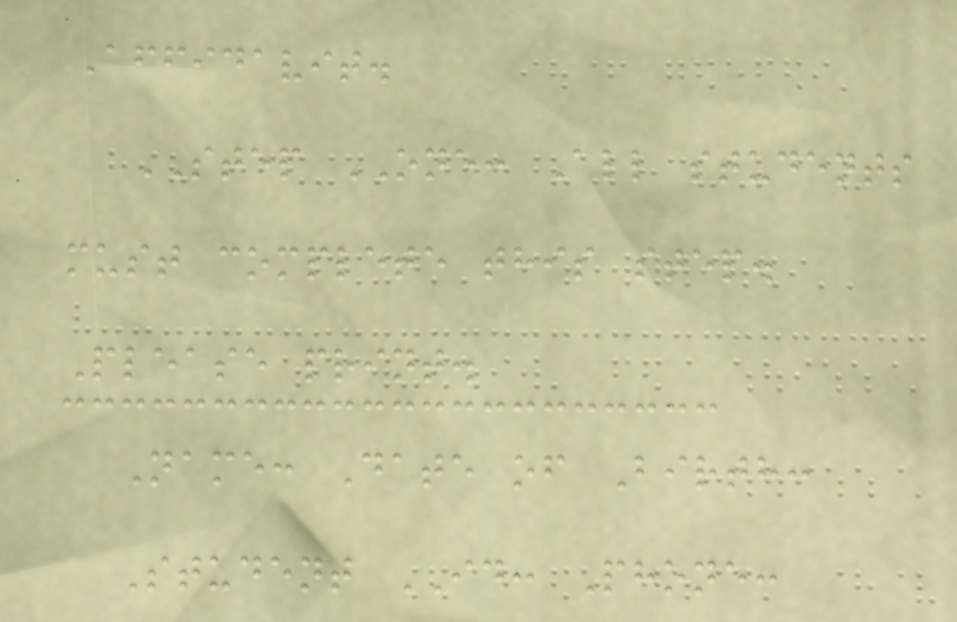Affidavit.
STEP ONE: All students
must complete this step.
Please print.
Name: Date of Birth:
Student ID: Phone:
